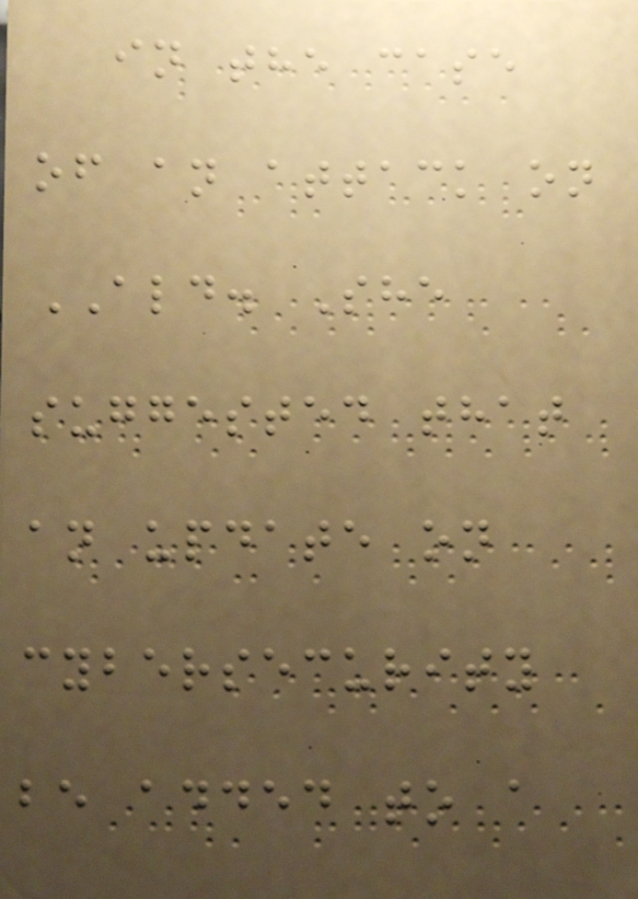in the case
of an attack on
ALD. She
suggested that
an update on
cybersecurity
be added to a
